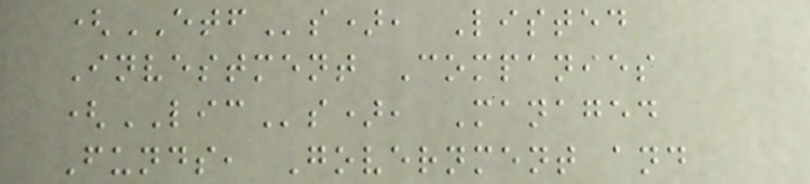(ETFs), Listed
Investment Companies
(LICs), Managed
Funds, Government and
